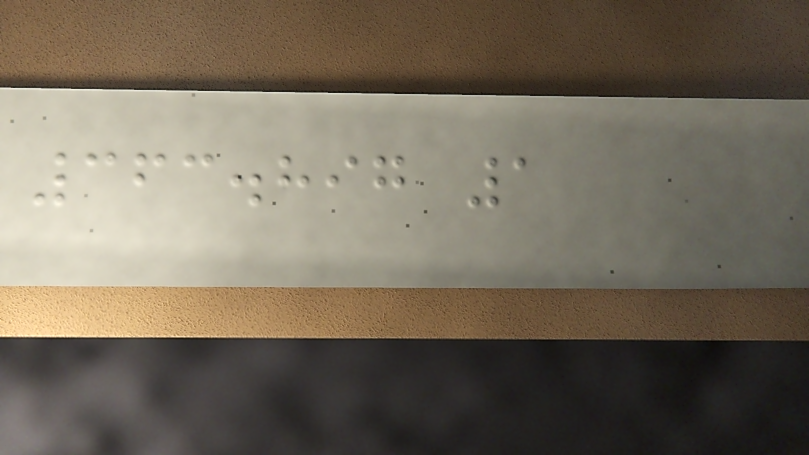363.897 1
